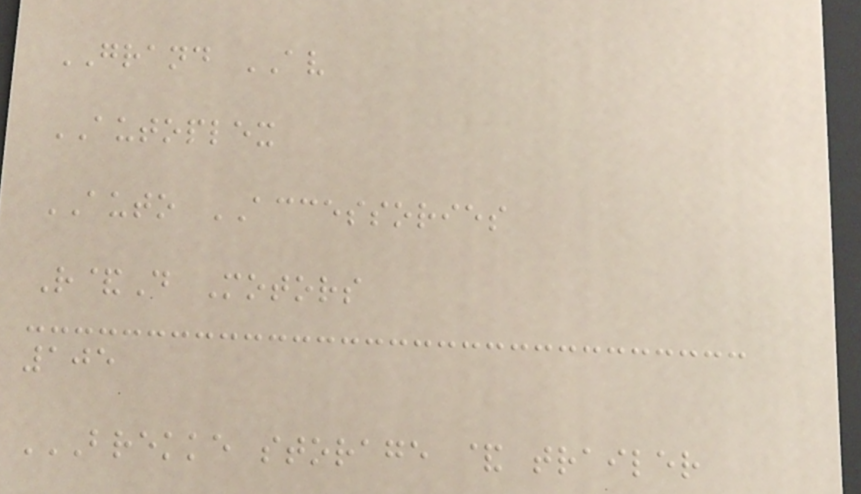GRAND AV
AUTOPLEX
AUTO ACCESSORIES
R&D Motors
105
BREKKE STORAGE & TRAILER
